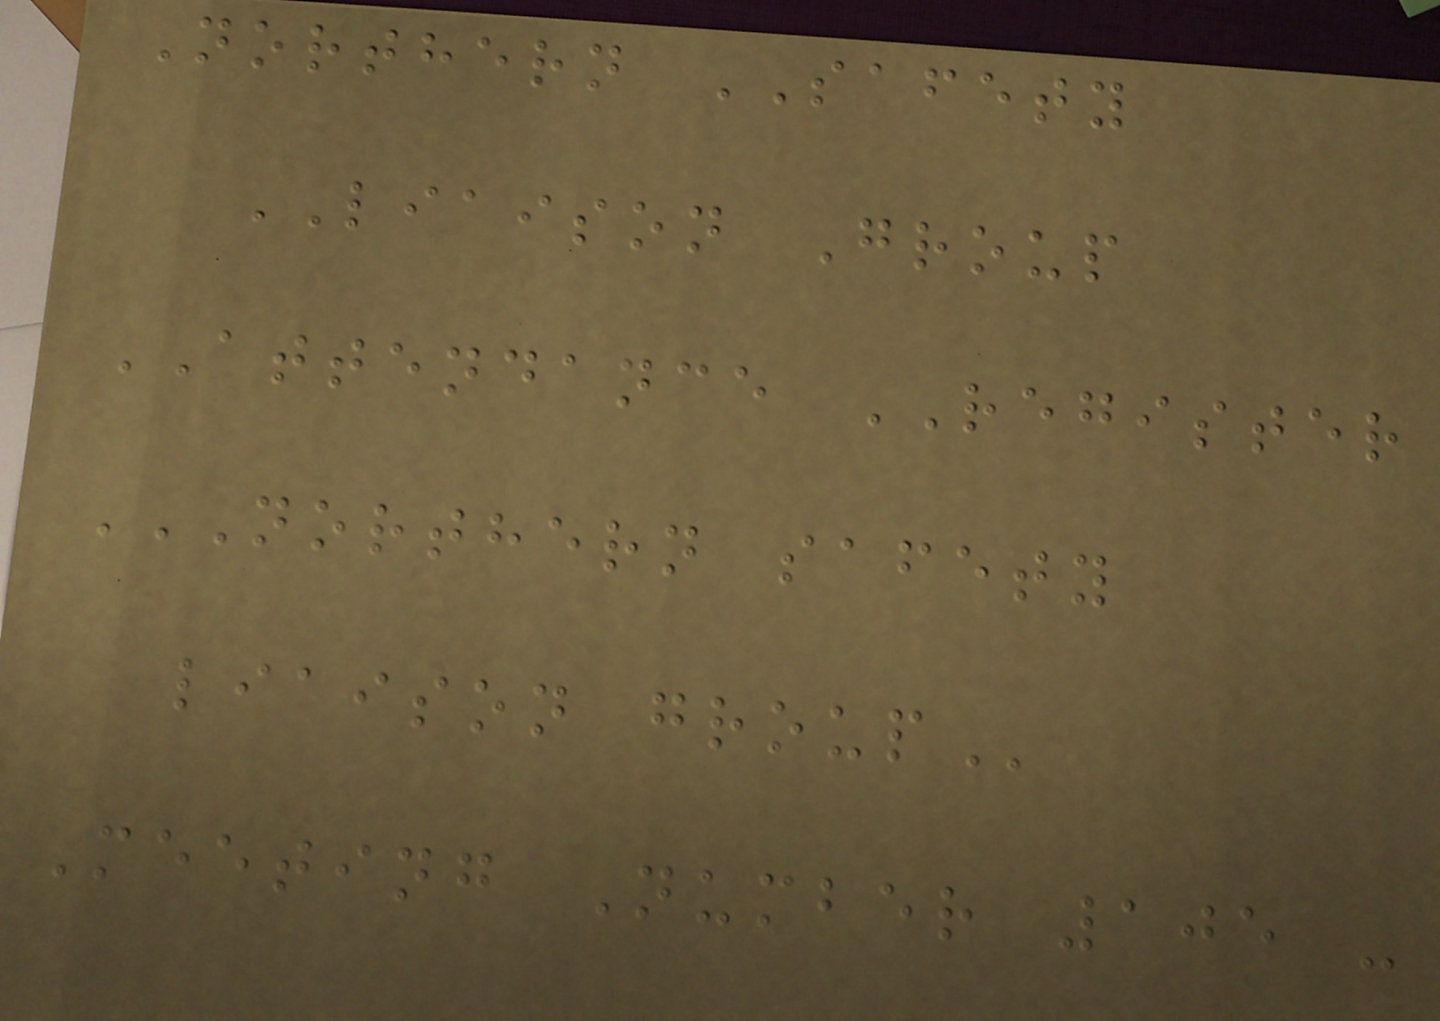Northern SAFETY
LIAISON Group
ATTENDANCE REGISTER
NORTHERN SAFETY
LIAISON GROUP
Meeting Number 105 -
